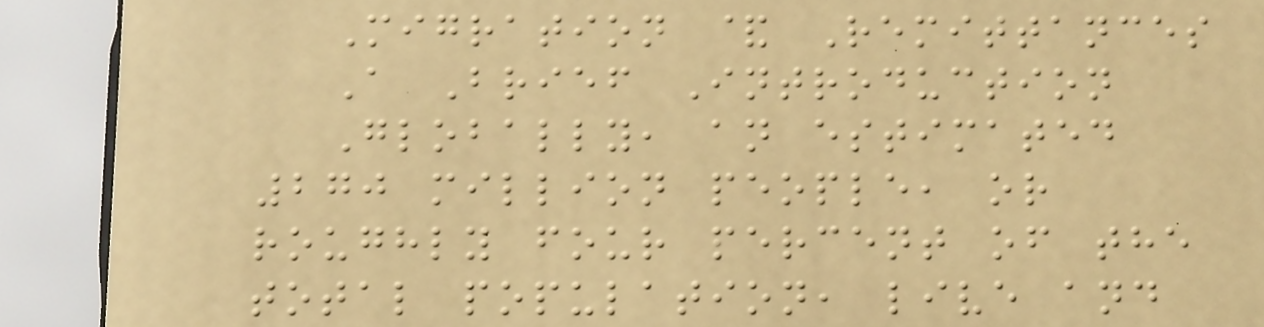Migration & Remittances
A Brief Introduction
Globally, an estimated
270 million people, or
roughly four percent of the
total population, live and
